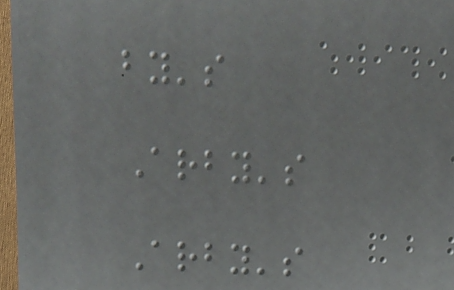by's
Arby's
Arby's
